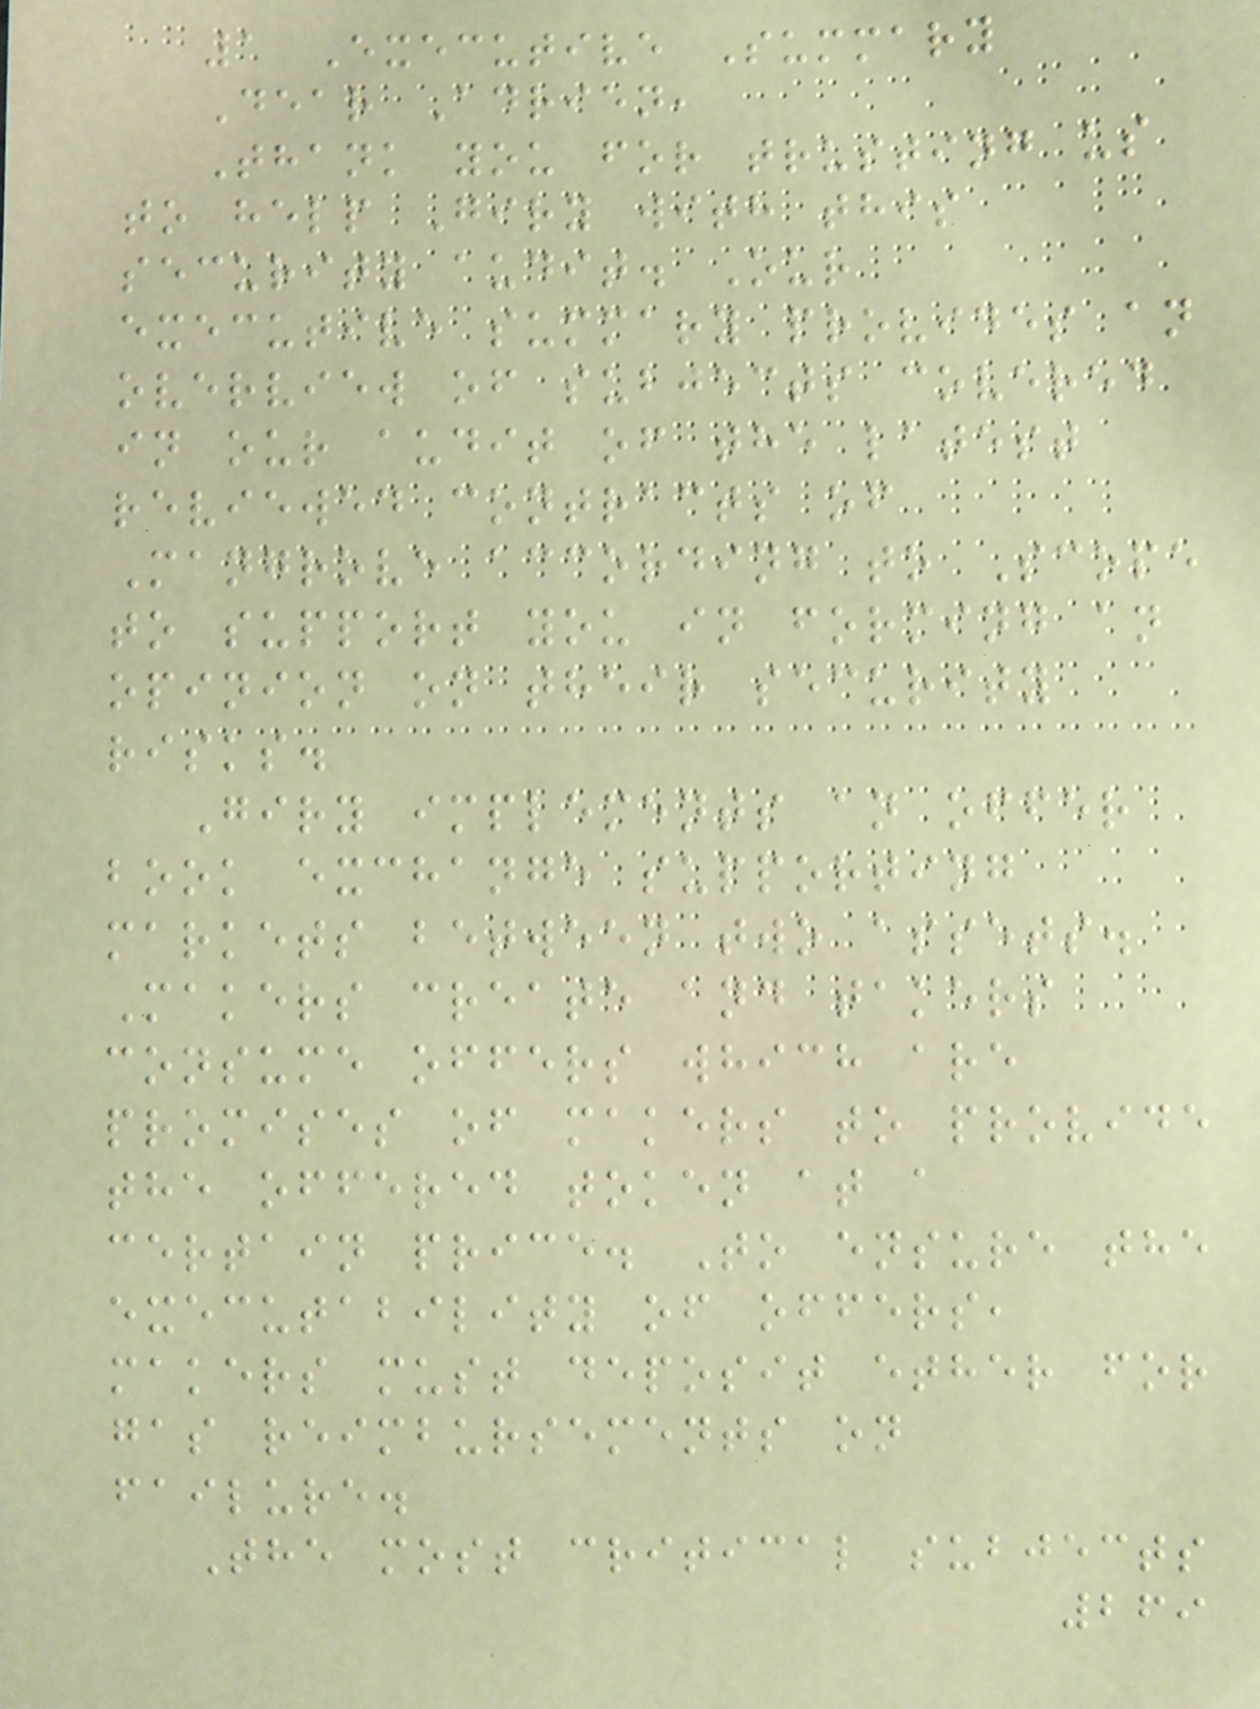1 Executive Summary
Dear Adrien,
Thank you for trusting us
to help Giry with this
security audit. Our
executive summary provides an
overview of subjects covered
in our audit of the latest
reviewed contracts of
Mangrove according to Scope
to support you in forming an
opinion on their security
risks.
Giry implements an offer
book exchange supporting
markets between two assets.
Makers create and takers
consume offers which are
promises of makers to provide
the offered token at a
certain price. To ensure the
executability of offers,
makers must deposit ether for
gas reimbursements on
failure.
The most critical subjects
269
